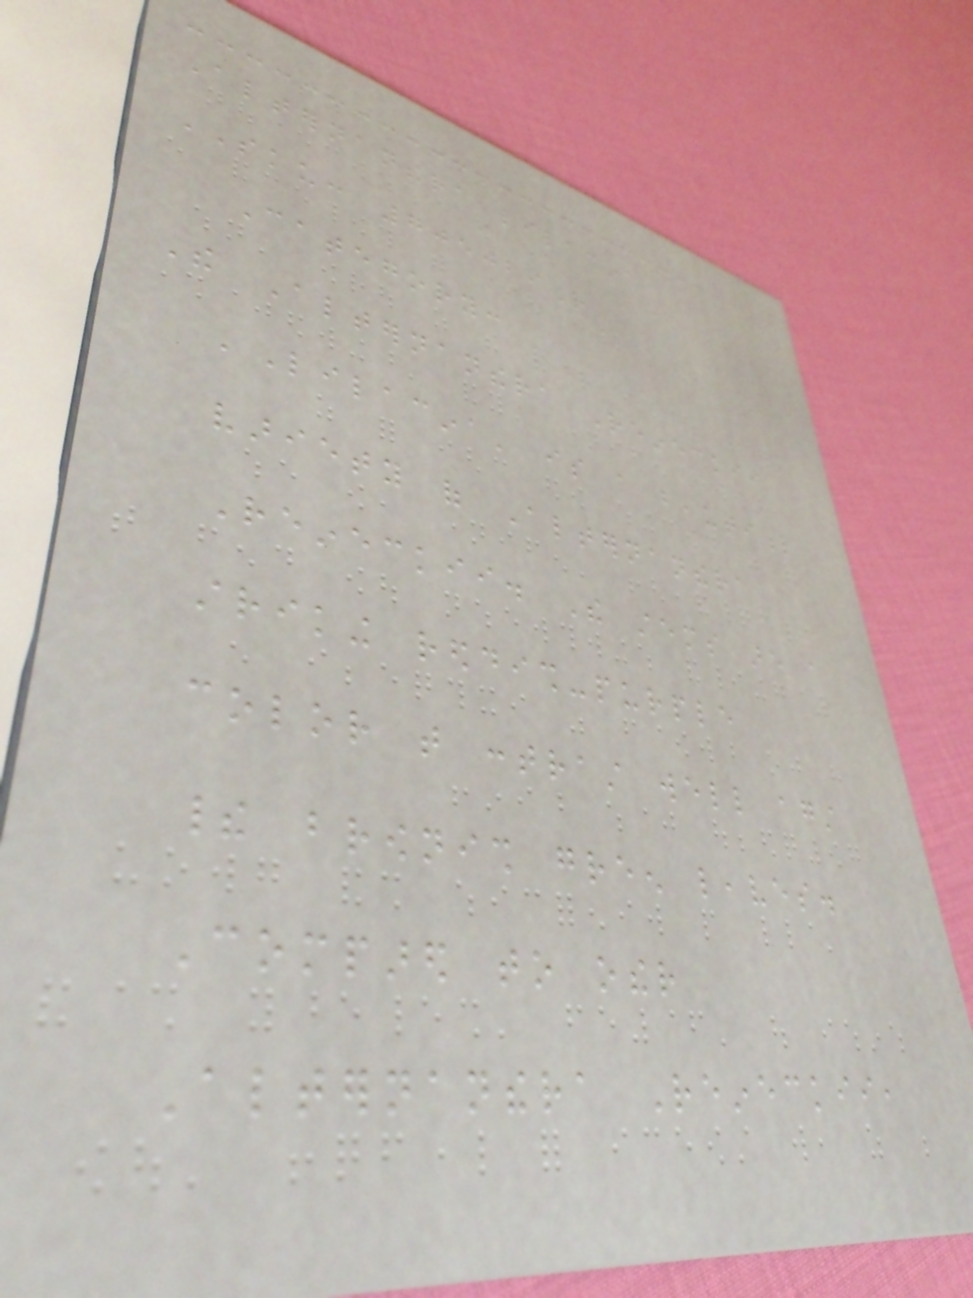Alternanthera lilacina
SKU: 705029R
Category:
The Alternanthera Reineckii
'Lilacina' is a beautiful
variety of Alternanthera
Reineckii. The stems are a
striking reddish-purple
color that contrast well against
their brownish green leaves.
Compared to other
Alternanthera Reineckii,
